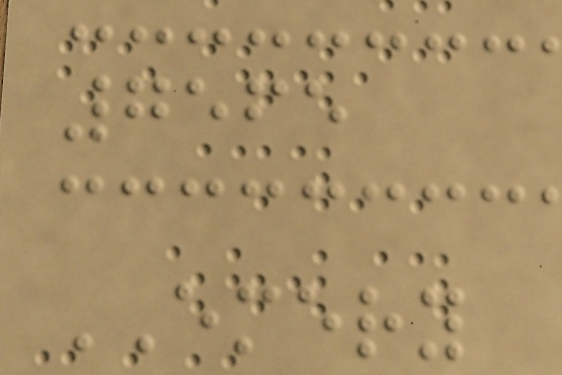7565
EMERY
